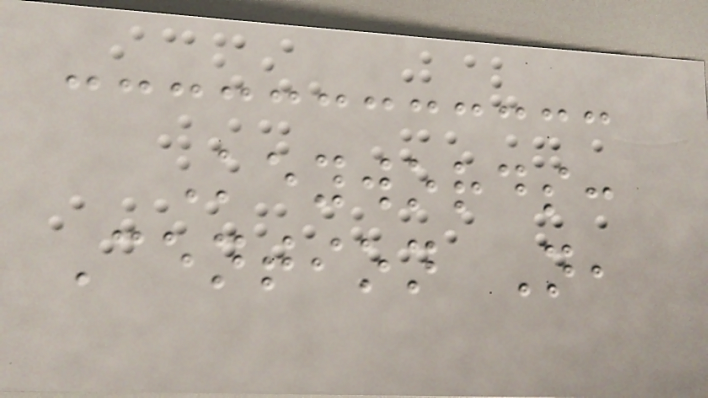Keywords:
Cention N,
